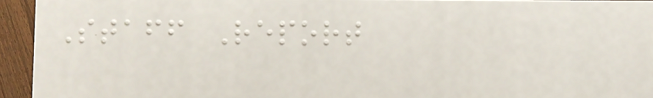Staff Report
